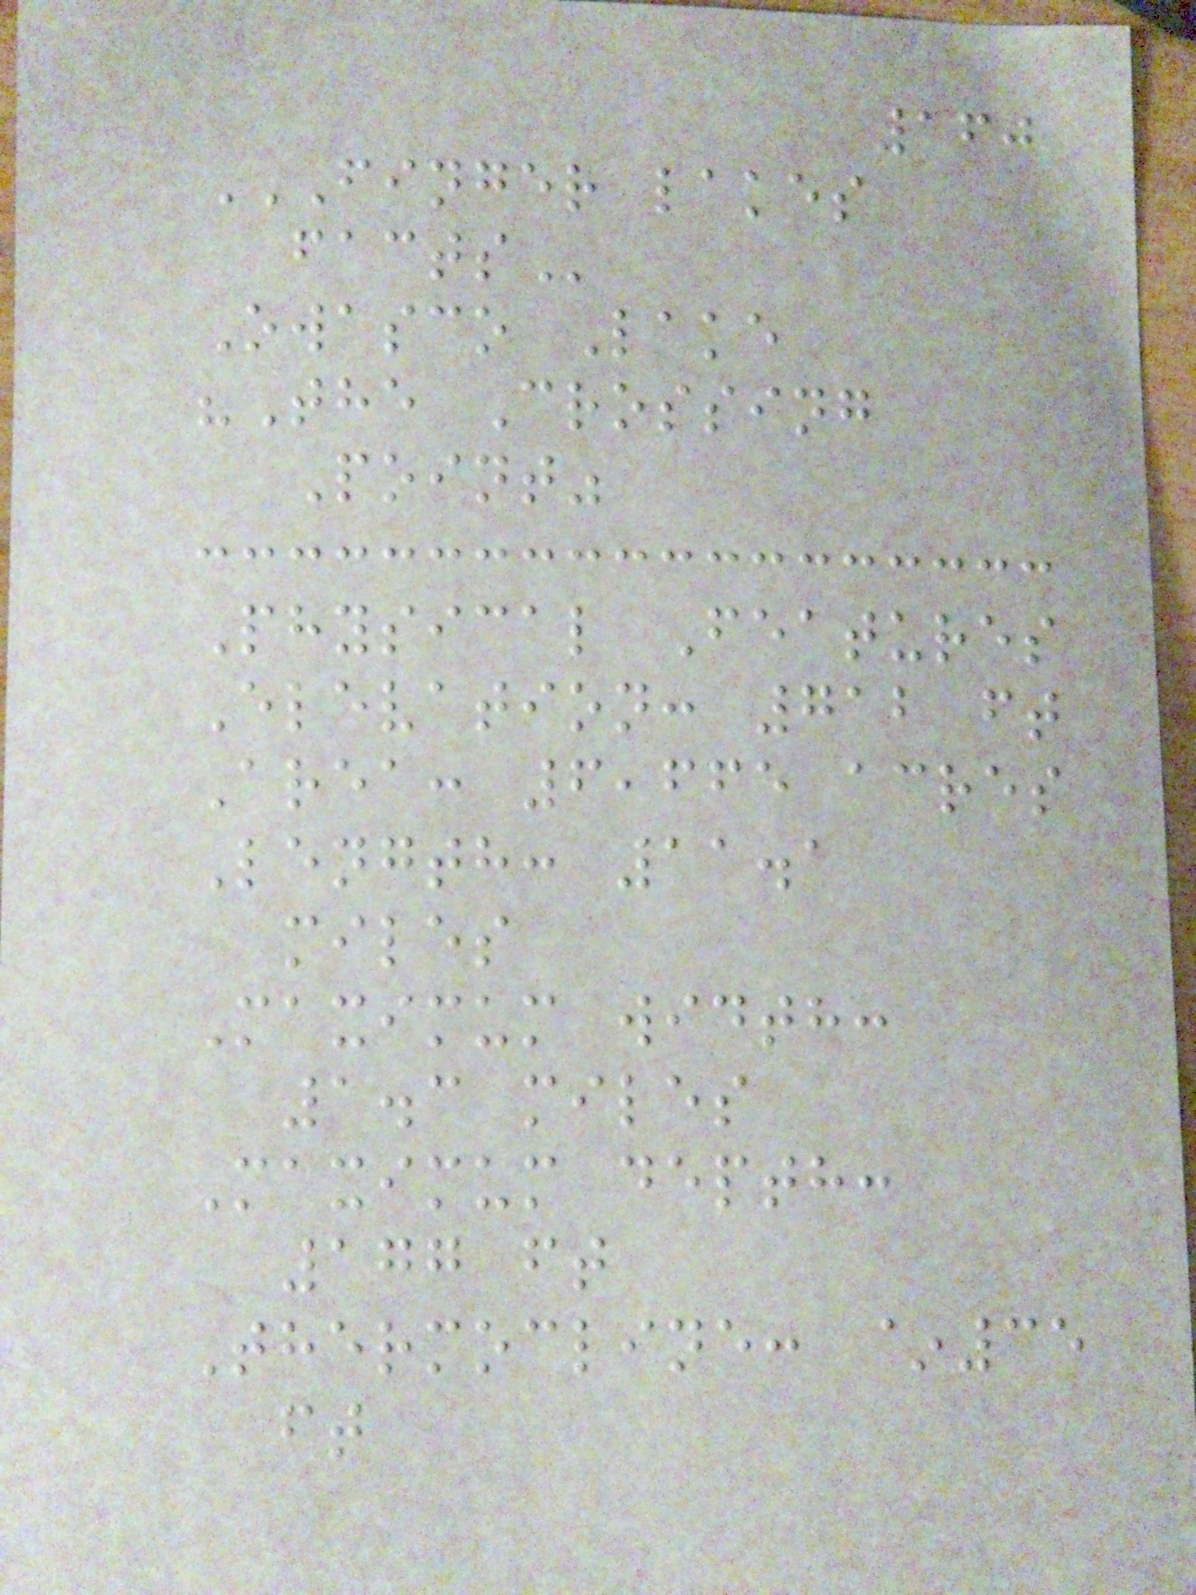160
FINGER LAKES
FACTS
Owasco Lake
"The Crossing
Point"
Physical Features
Elevation: 712 ft
Area: 6,665 acres
Length: 11.1
miles
Maximum width:
1.3 miles
Maximum depth:
177 ft
Thermocline: ~35
ft
